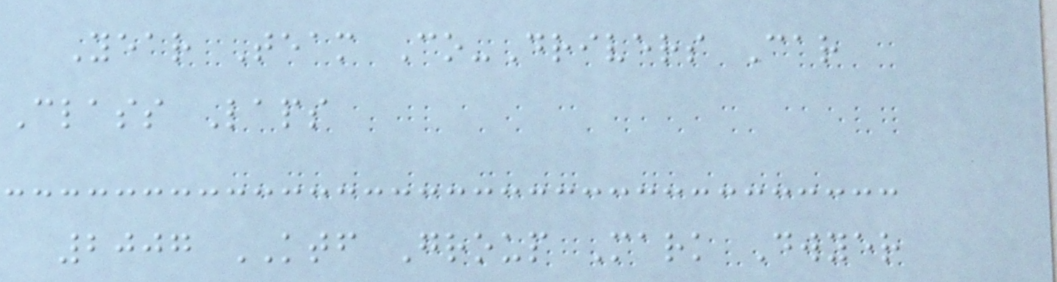Year Team Co-Drivers Car
Class Laps
2007 KTF Group Mark Dwyer
